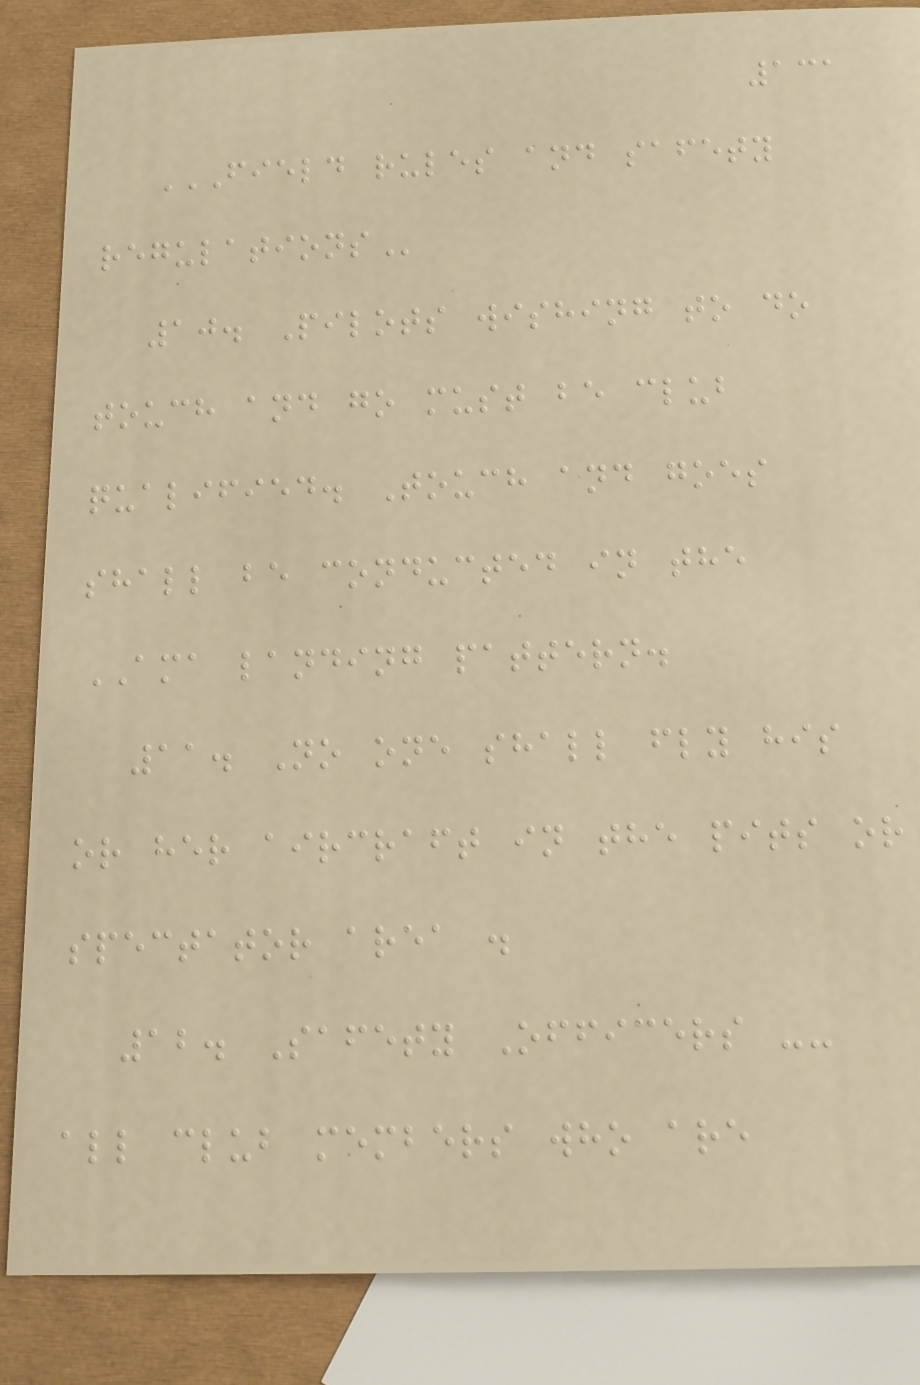131
FIELD RULES AND SAFETY
REGULATIONS
10. Pilots wishing to do
touch and go must be club
qualified. Touch and goes
shall be conducted in the
AMA landing pattern.
11. No one shall fly his
or her aircraft in the pits or
spectator area .
12. Safety Officers --
all club members who are
